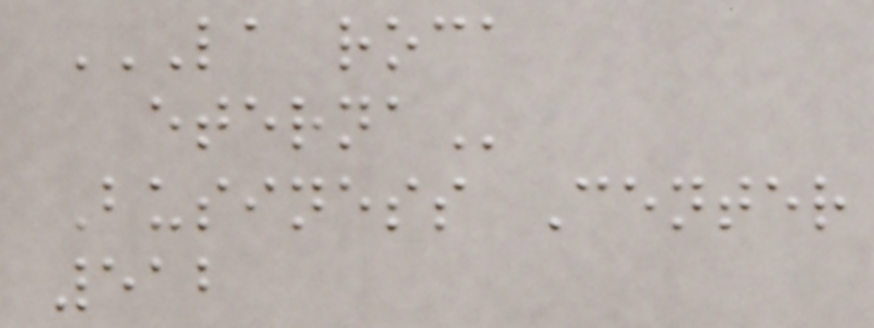LA ROCA
ETERNA
Business Center
512
